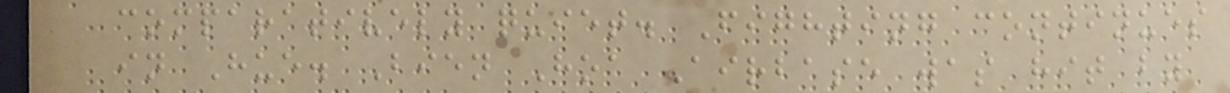comparatively quiet. Fighting continues
in Hue. Bien Hoa Airbase was hit by
